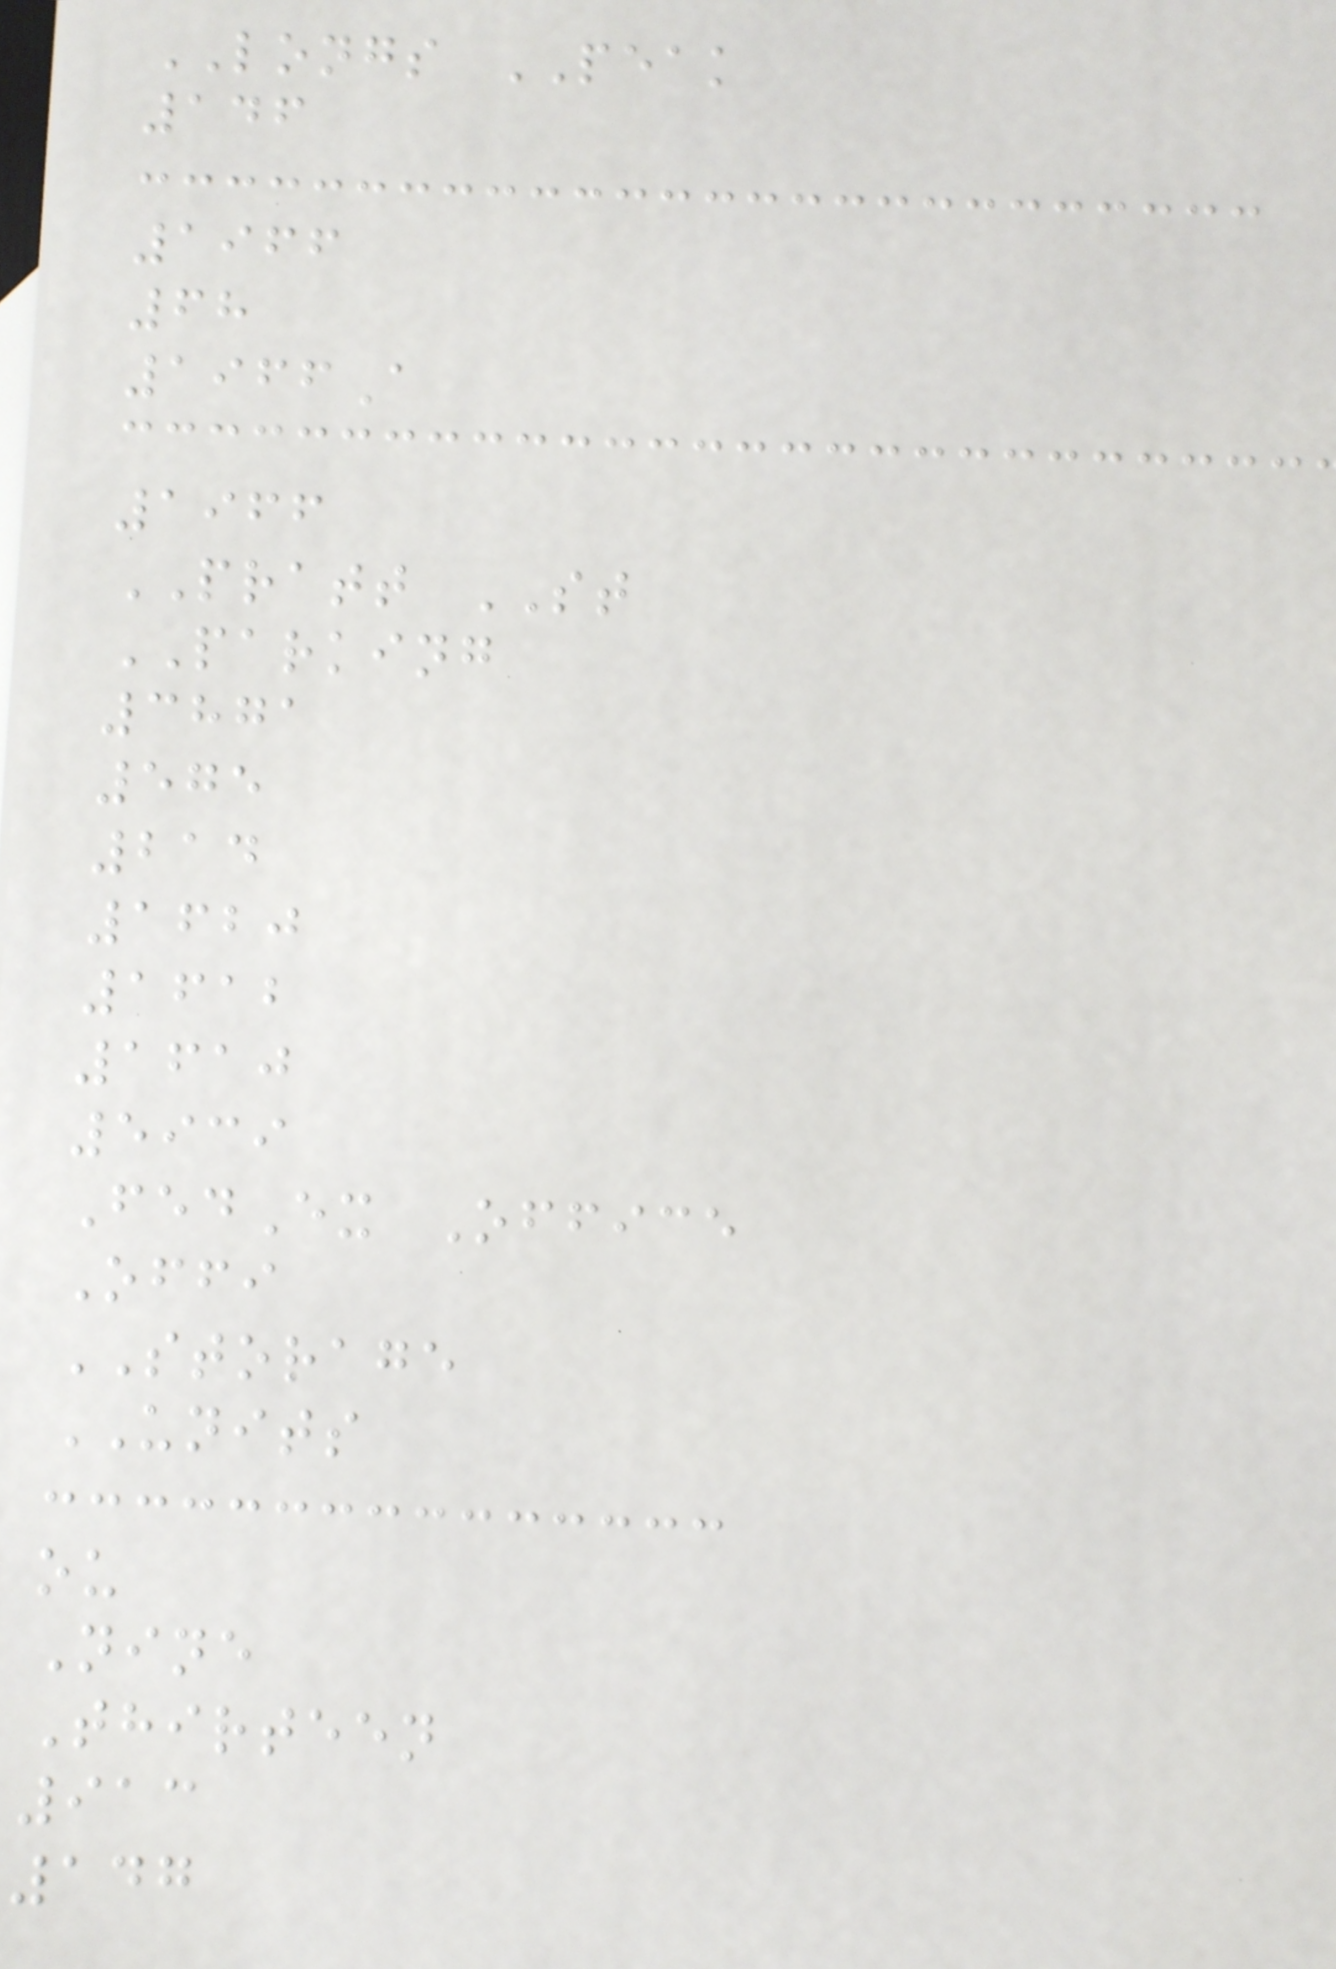LONGS PEAK
146
1966
68
1966A
1966
PRATT ST
PARKING
3871
575
214
1620
1612
1610
5939
FedEx Office
Offi
STORAGE
UNITS
ou
Nine
Thirteen
913
147
